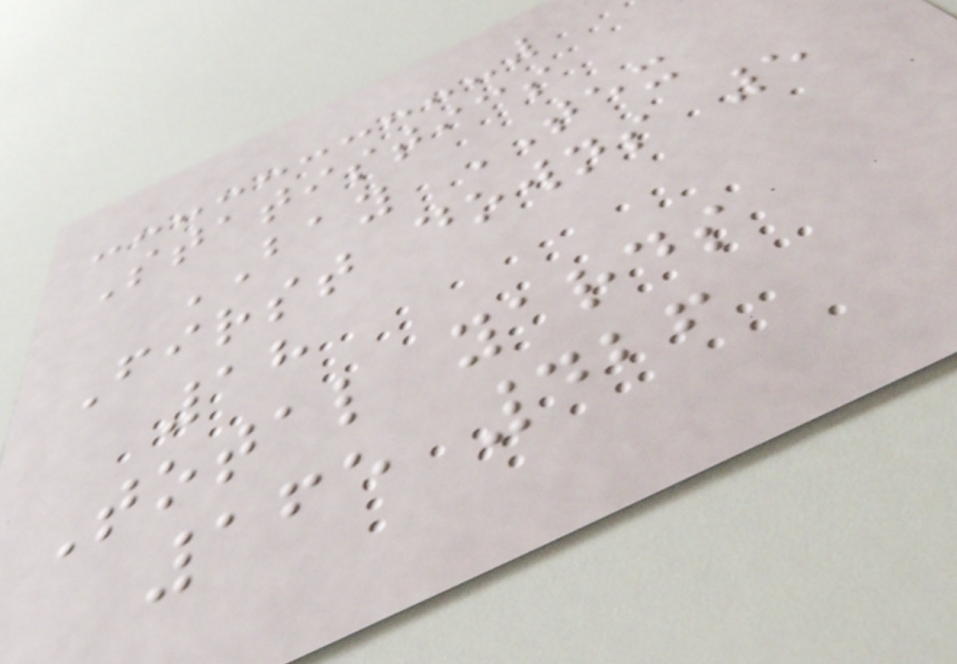Statistics
BAY TEX
First downs 5
18
Total yards
165 426
